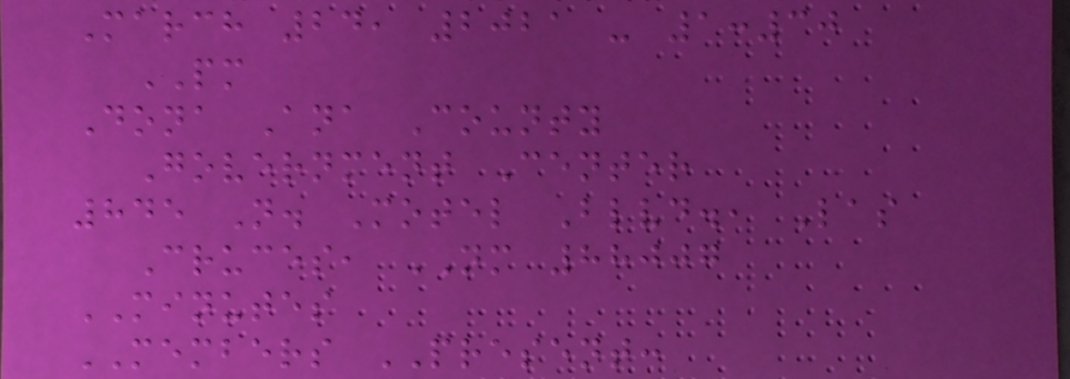March 24, 2021 - 1:30
PM
Dona Ana County
Government Center
845 N. Motel Blvd., Las
Cruces, NM 88007
MINUTES
MEMBERS PRESENT:
